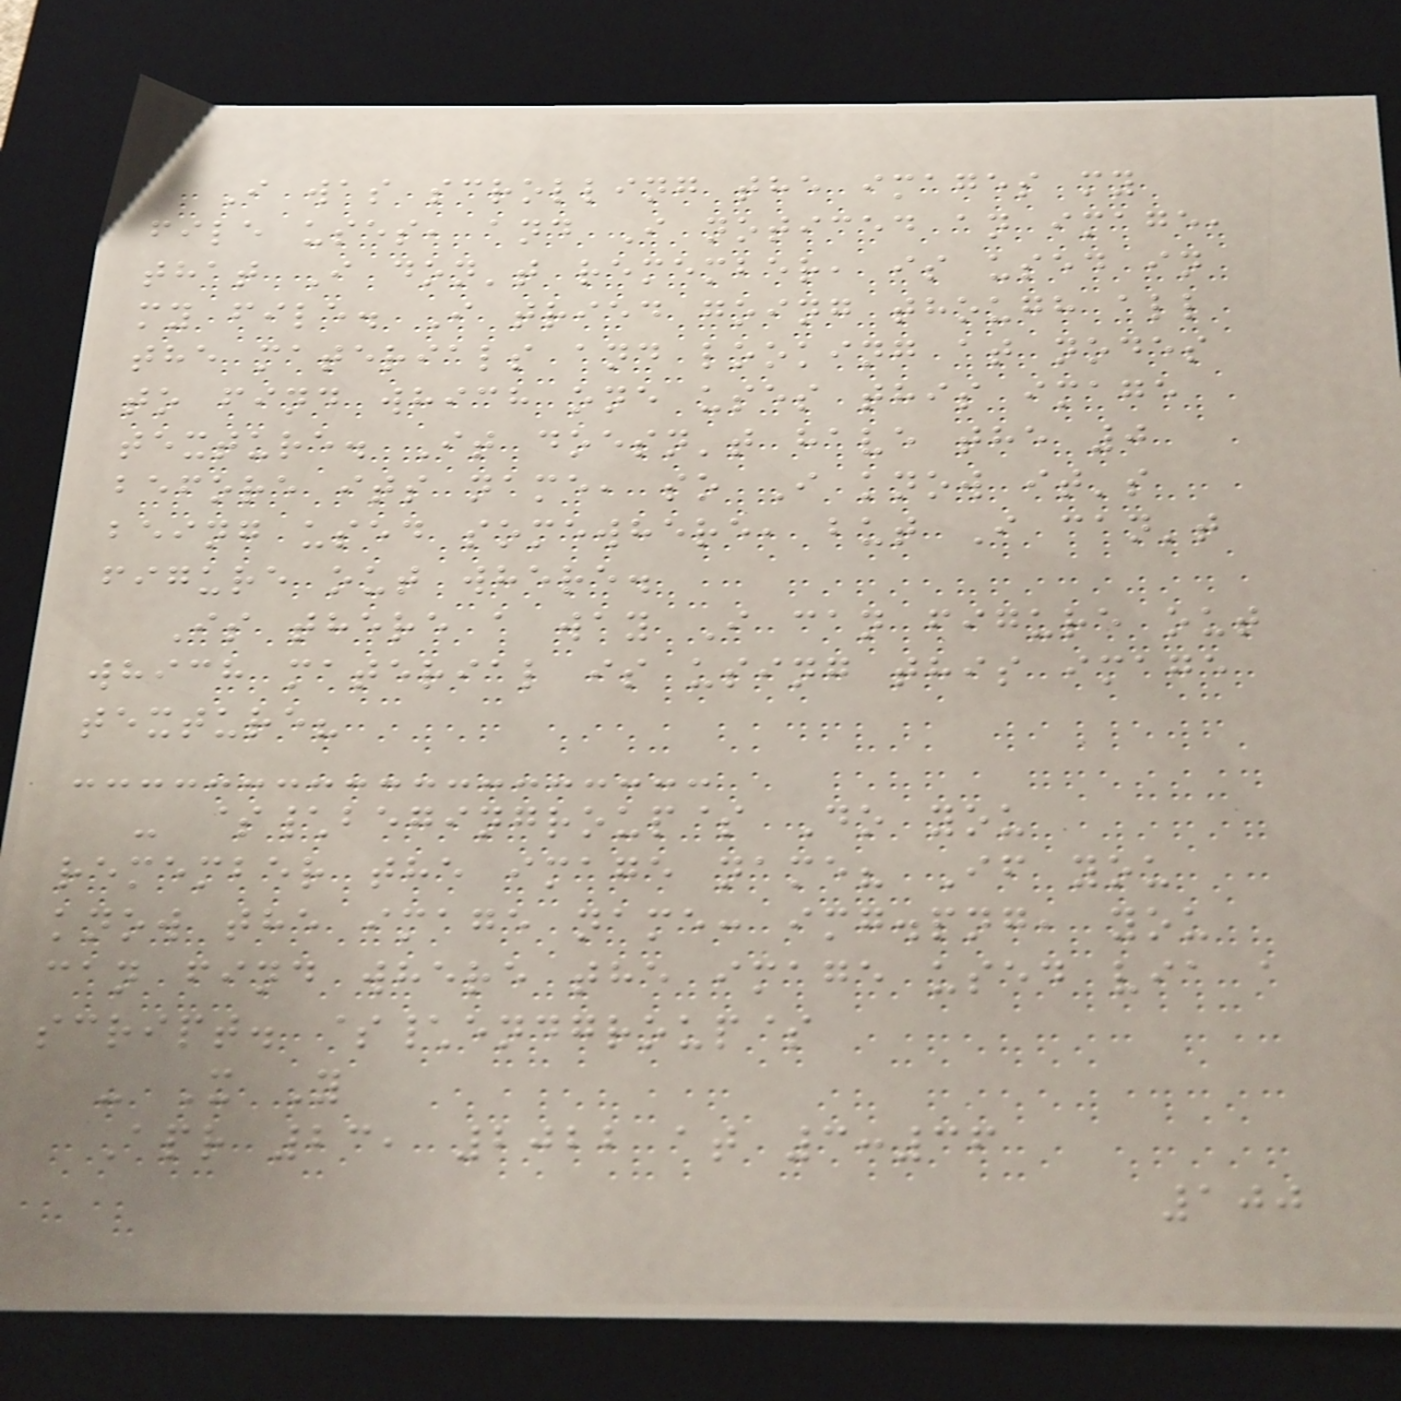I was scrolling the images my
file uses, and I noticed an image,
that I don't remember, is used in
my file. I tried going though all
the materials and looking at nodes
to find which one uses this image
texture. It doesn't have the 0
before its name, so I know it's
being used somewhere, but I can't
figure out where.
Is there a way I can figure out
which material is using this image
texture?
- $\begingroup$ Do you
remember the image name? If you
know the image name: img.png, you
can find where the image used via a
script. $\endgroup$
- X Y
Apr 23, 2022 at 3:36
100
